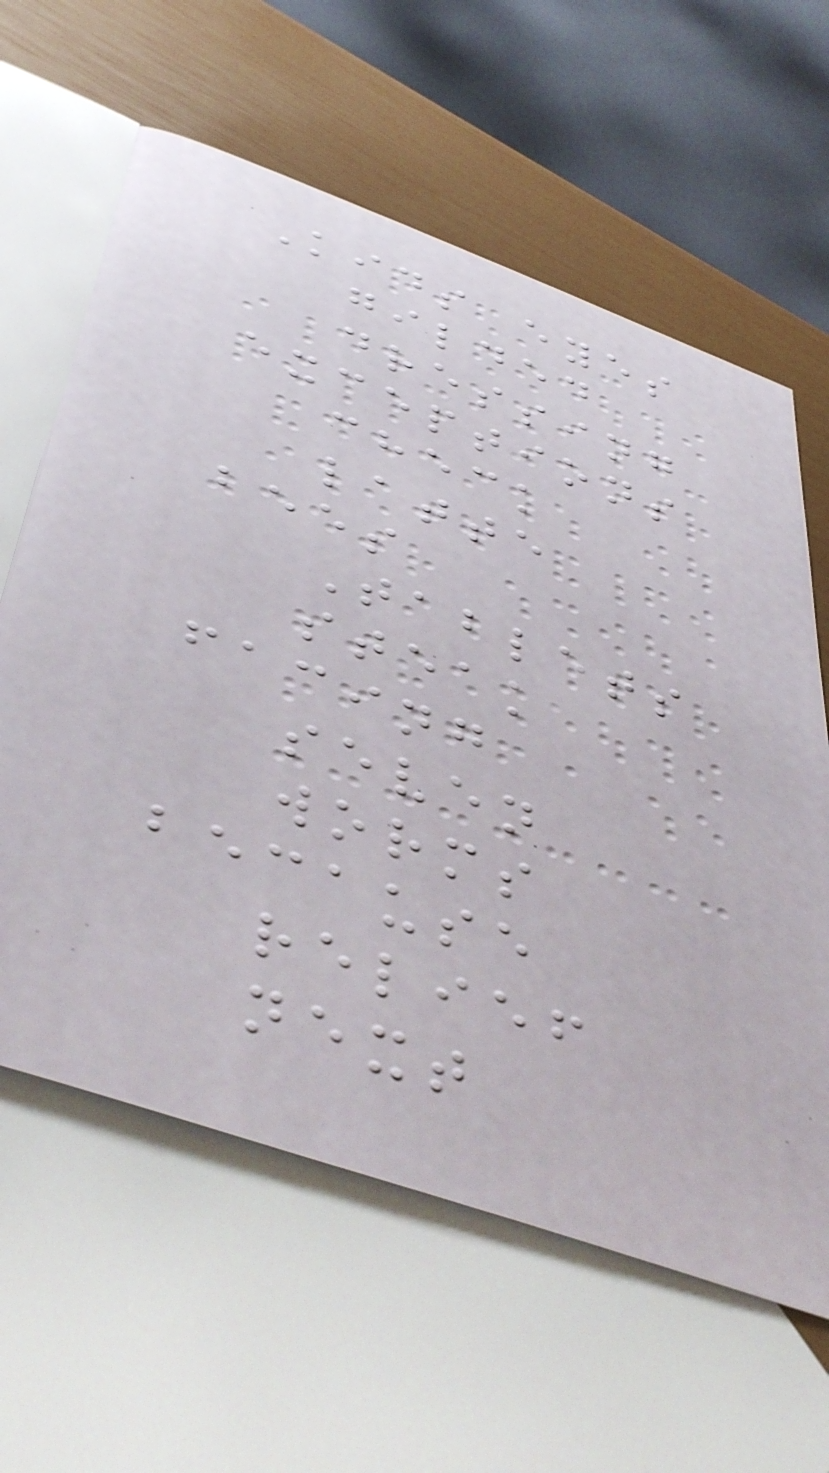Kids eyes
gilded
dressing
exceptions
check
latte
bees
Tablets
steak
facing
seven
worms
because
relief
next
